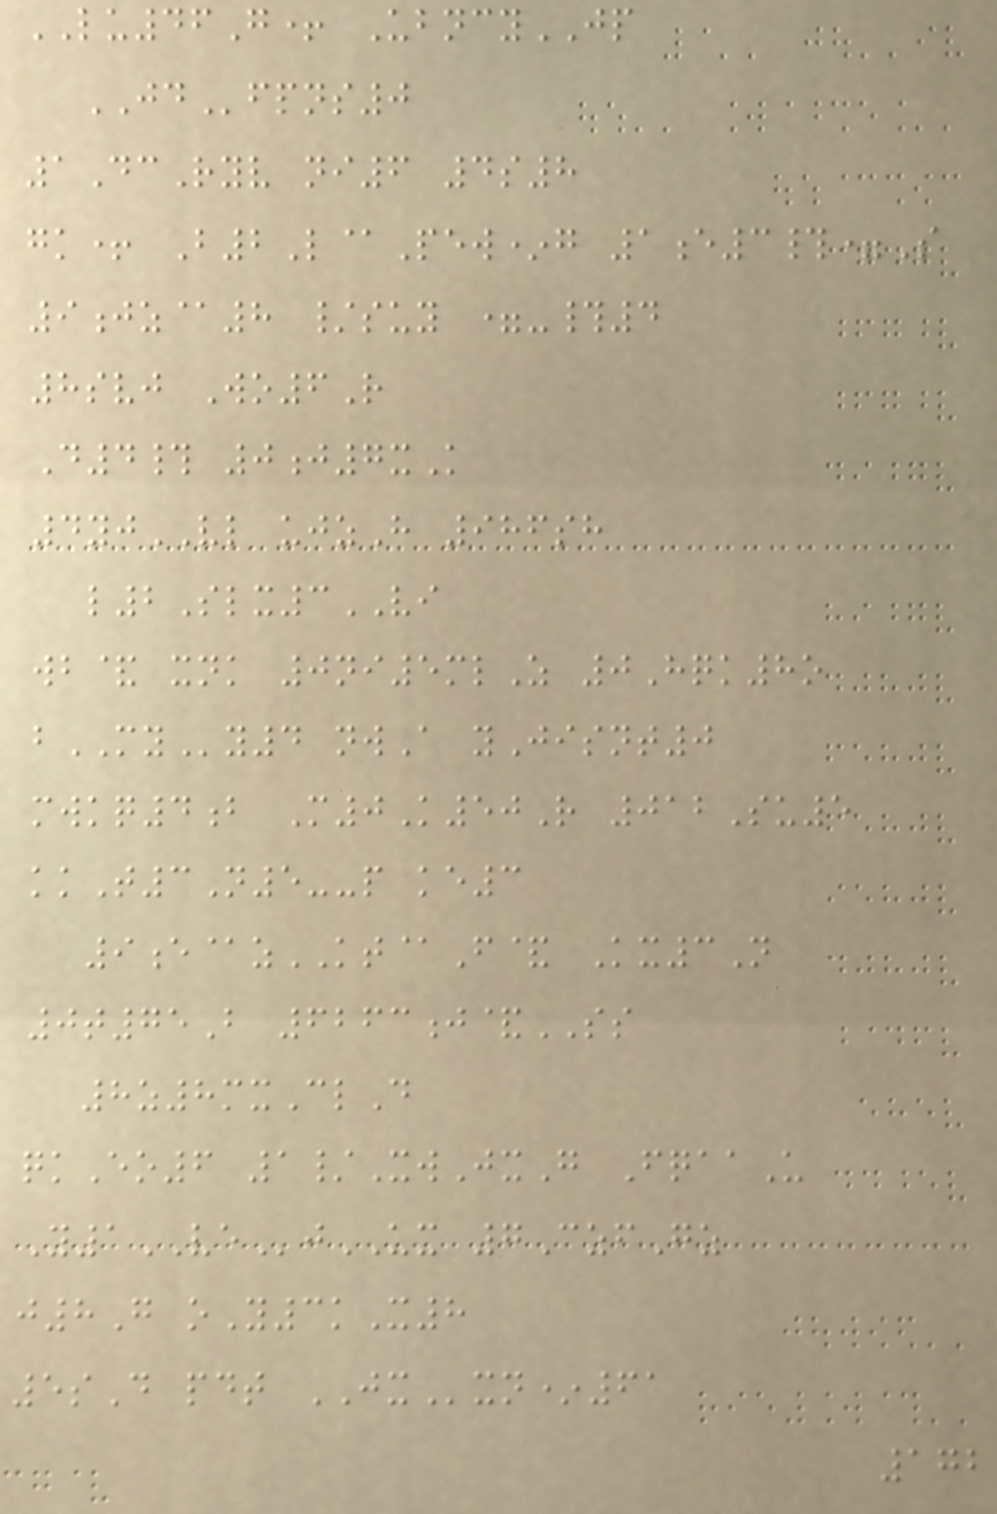LU46G+ UbncyJP
JDfpns0
1DcRyv ni6 4s8
gk+ B2L@Pew*g 1e3#=S
9jz@8 /suy =-#4
8svj Wo6R
D4# 0j7xK
4yjVL ujzH 986sh
l2Slx3VI
wb& xnk 0ni5mlZ 0Hqk8o
bMYy4 nwA yJisnt0
mwkq4b M0K50R 012Su5
kkT3N5--p ke3
9e@zKT@F& Kx3N
0t75B 6263j&SS
8z8mxClD
qkEo6 1/XwJxG FqaaU
Y1VEjUX 7CzfGz
j8G oY3kX8
5sD pdt JXxn*61
172
